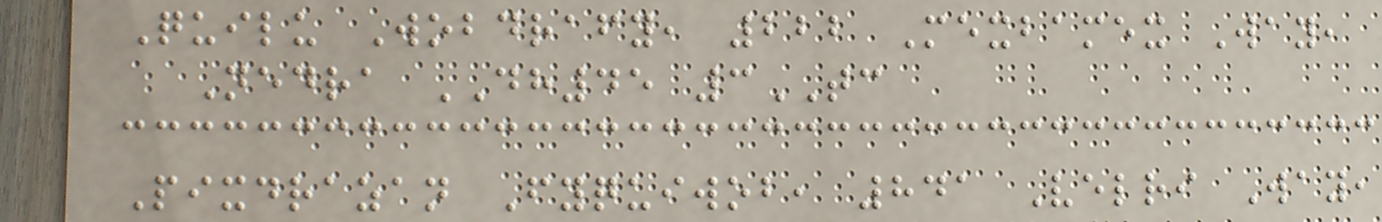Quilu Wobdrafy, 222 Mexbamex Way,
Nedra DH45 3TC
Pixdrazan Fyquiwob, 841 Velri Way,
